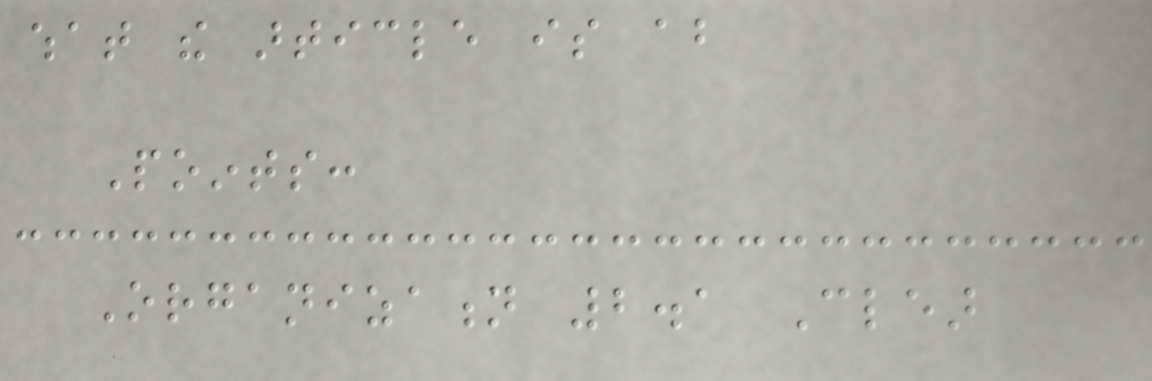what the article is about
Points:
Organization 2.1 Clear
